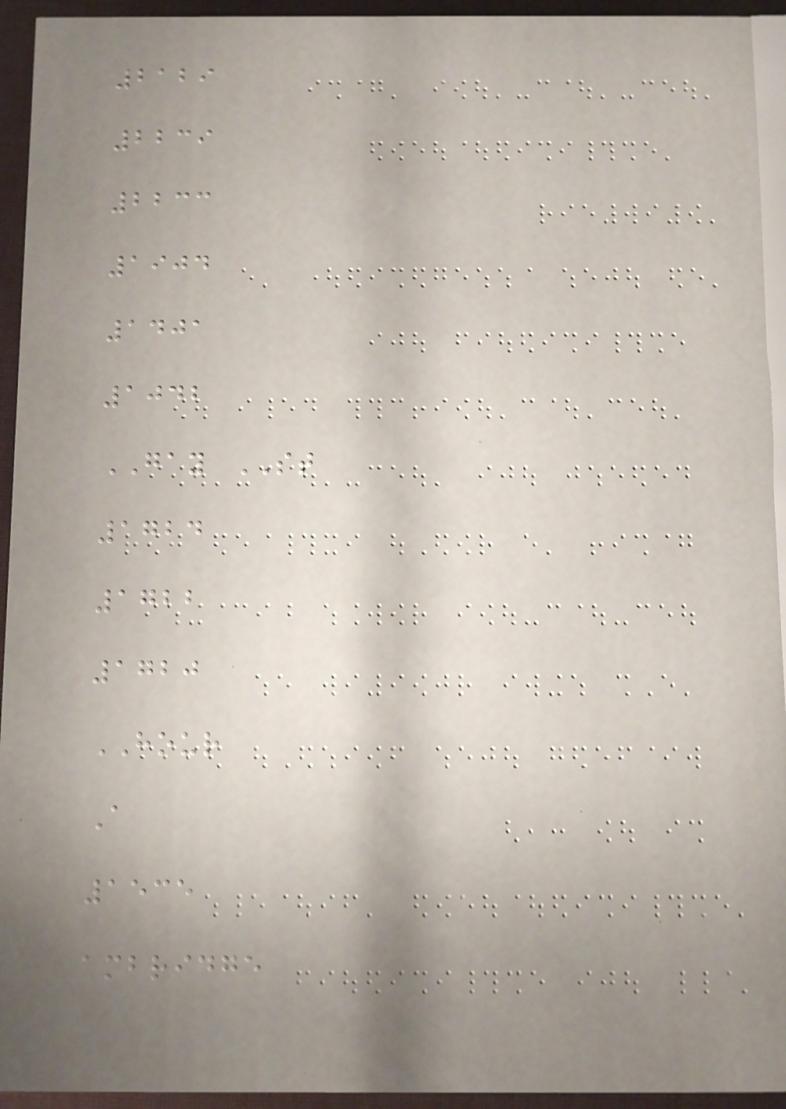2129
2239
2233
1904
1401
1042
GAY ST
1724
1722
1720
HOUR
A
1535
ambridge
